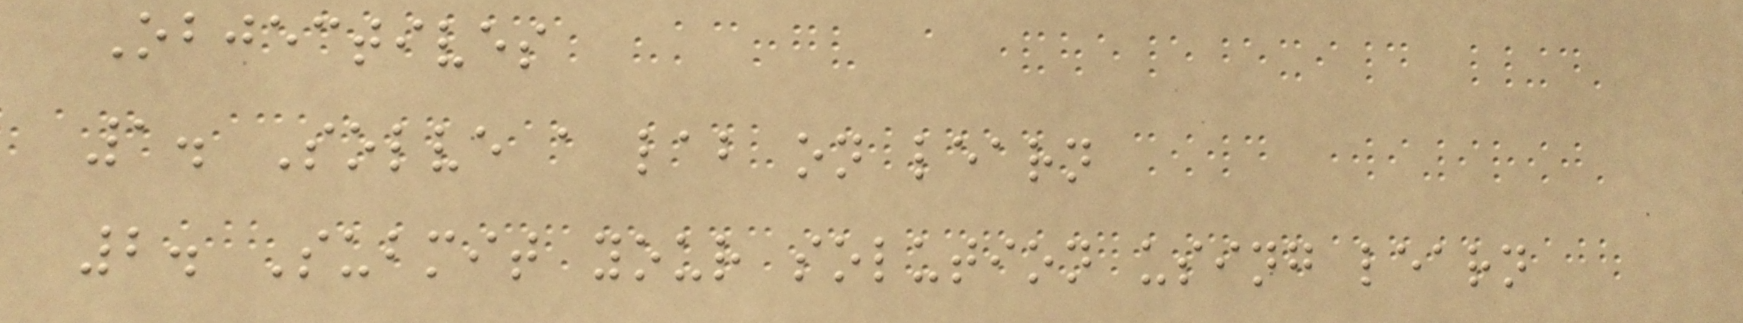Objectives
1. Solve a lab on learn
2. Submit your solution using learn
